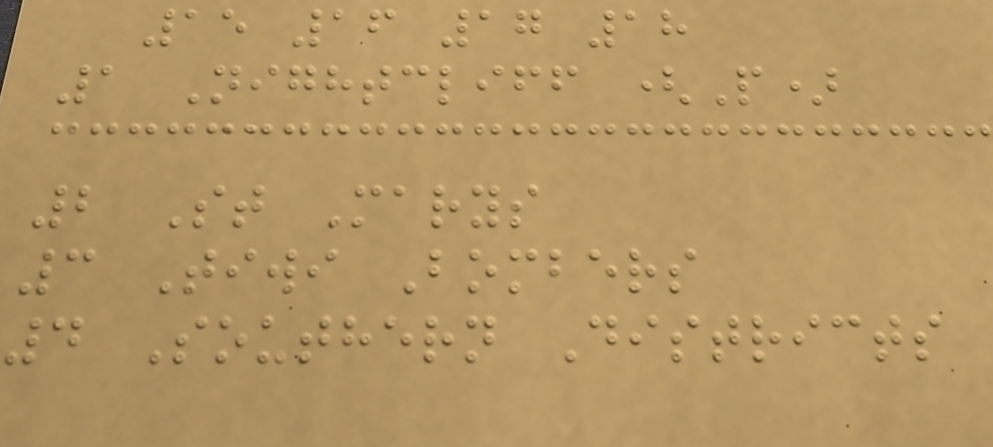15 16 17 18
1 Nightcliff (P)
2 St Marys
3 Tiwi Bombers
4 Southern Districts
